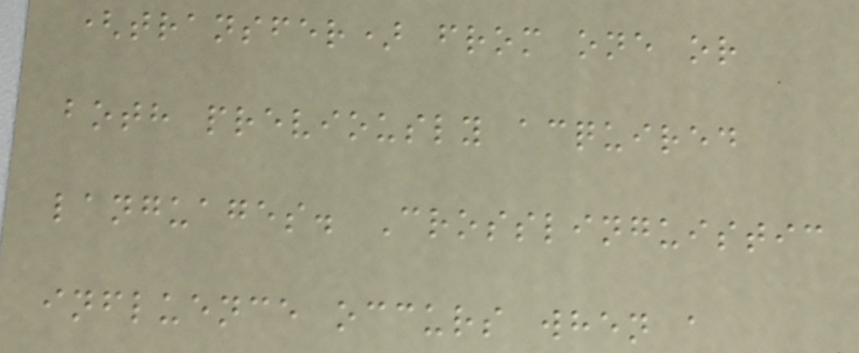(transfer) from one or
both previously acquired
languages. Crosslinguistic
influence occurs when a
